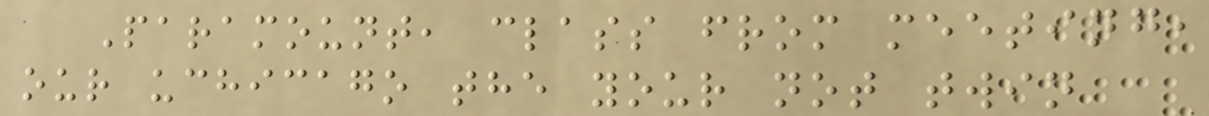Paramount, class from meeting,
our uchicago the your not twin
